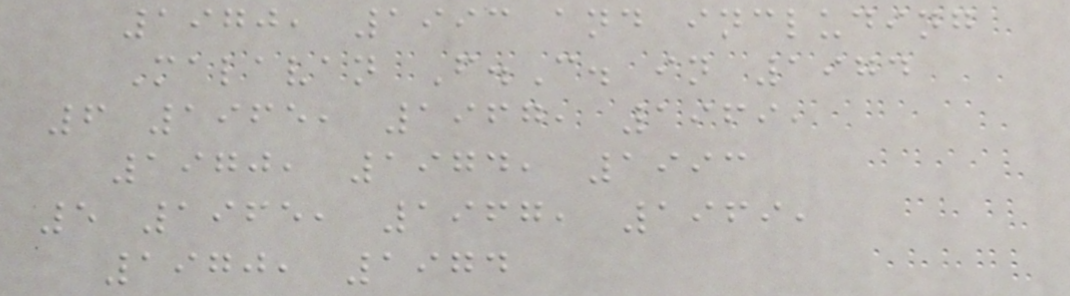1970, 1993 and including
Malavan F.C. in 1974
6 1965, 1967, 1969,
1970, 1974, 1993
5 1965, 1967, 1969,
1970, 1974
